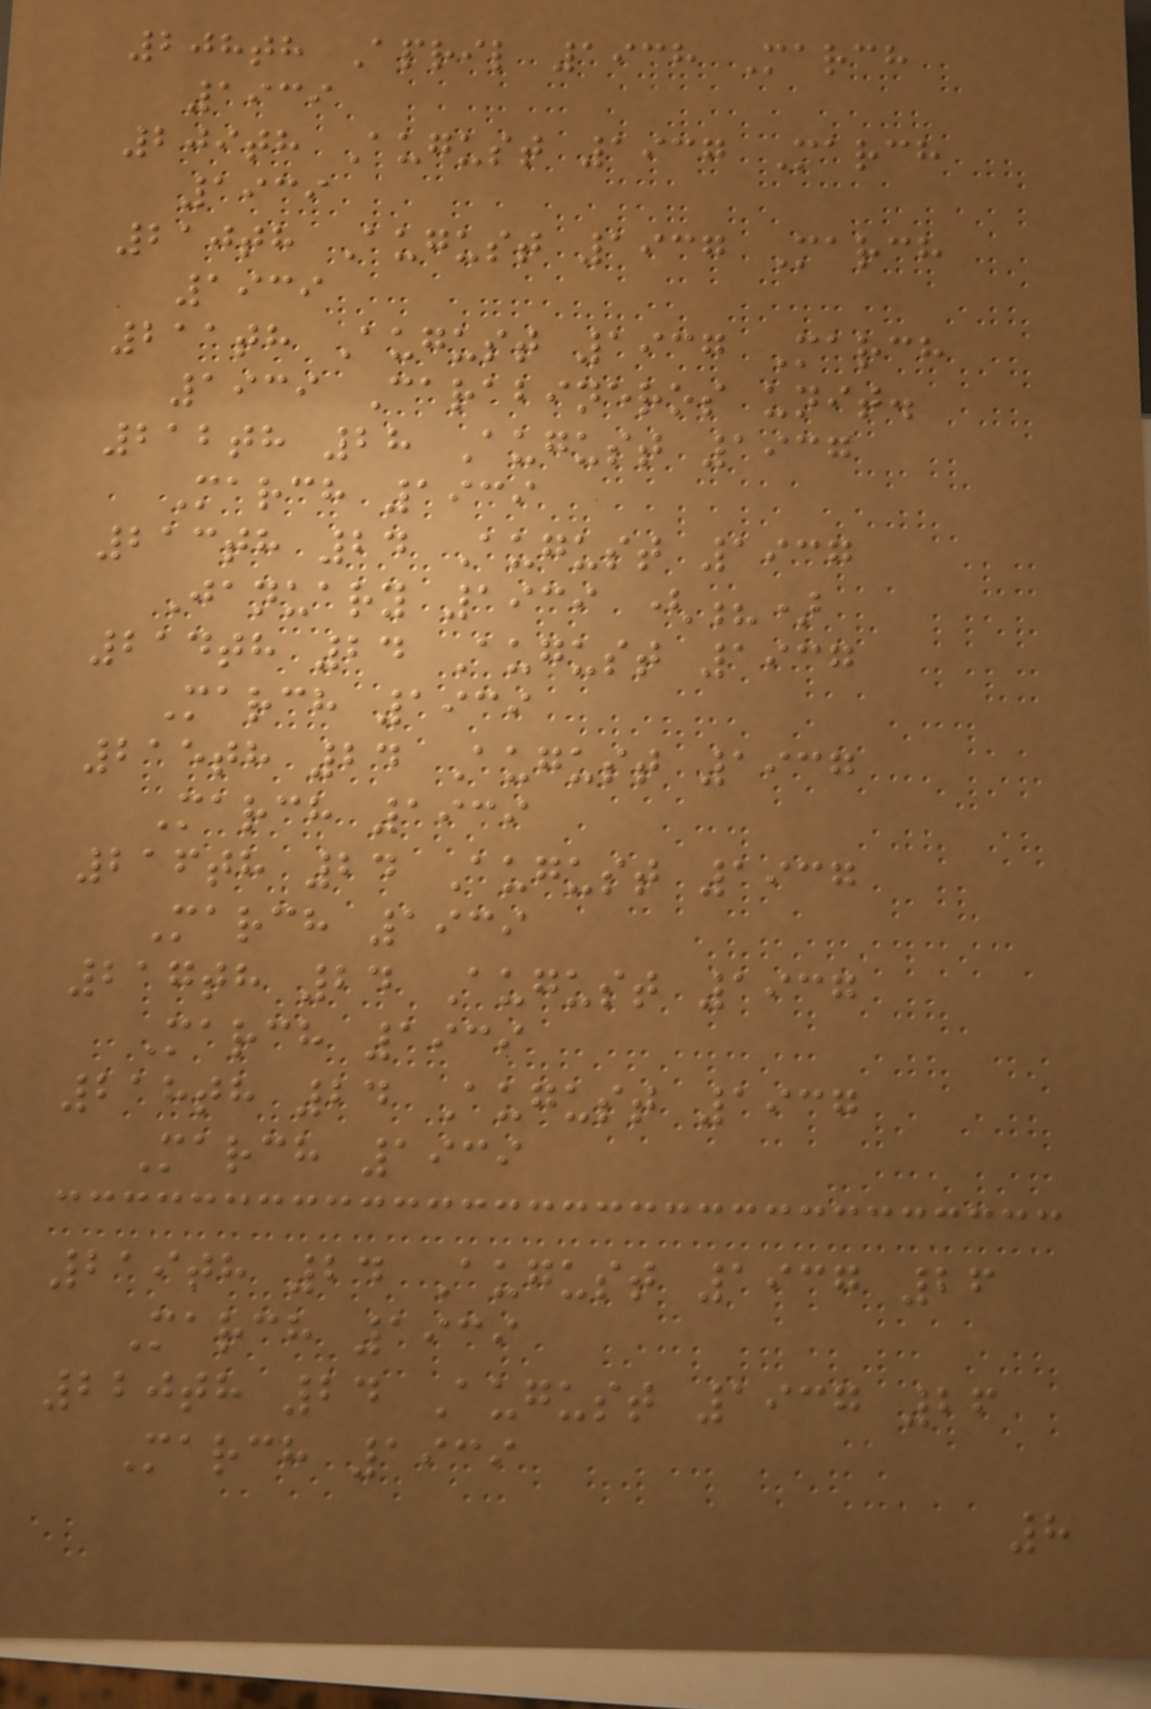208th April 1938 March
1939
209th August 1937 March
1939
210th August 1937 March
1939
211th August 1937 March
1939 Carabineros unit.
212th 28 August 1937
March 1939
213th 24 August 1937
January 1939 (?)
214th 24 August 1937
March 1939
215th 24 August 1937
March 1939
216th 24 August 1937
March 1939
217th 24 August 1937
March 1939
218th 24 August 1937
March 1939
219th 24 August 1937 26
March 1939
220th 24 August 1937 26
March 1939
8
